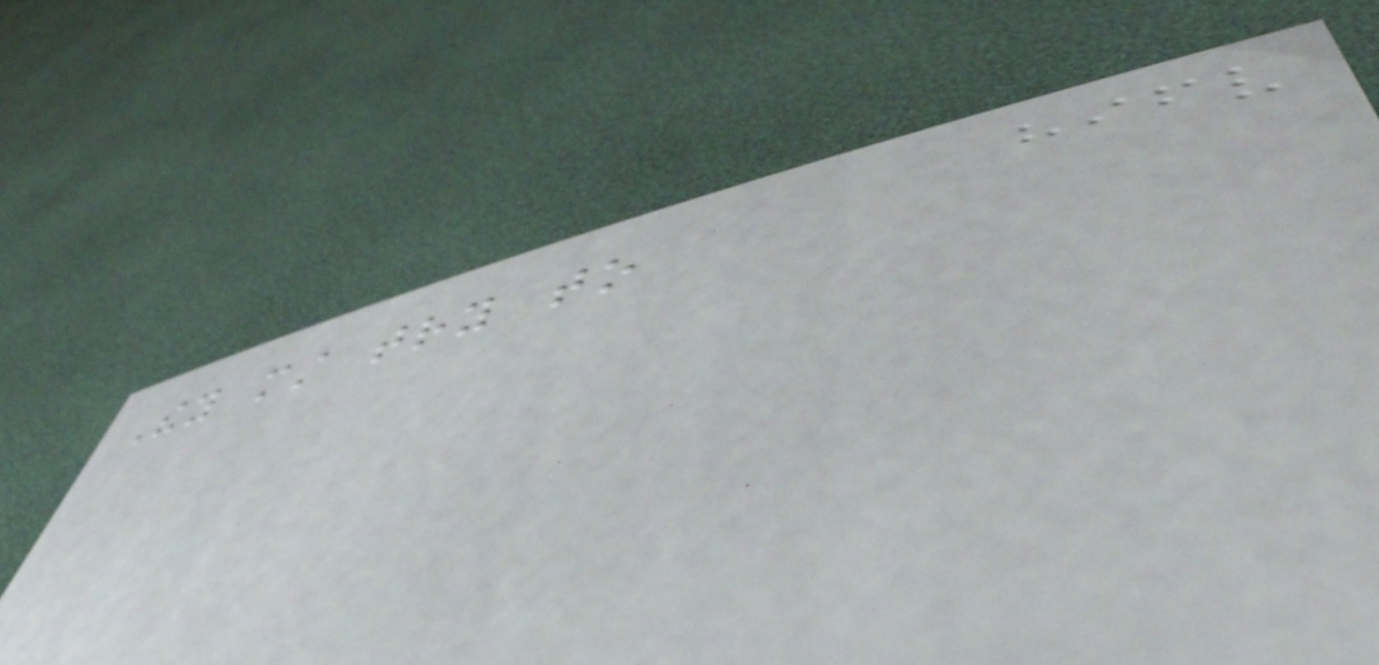They must try to
